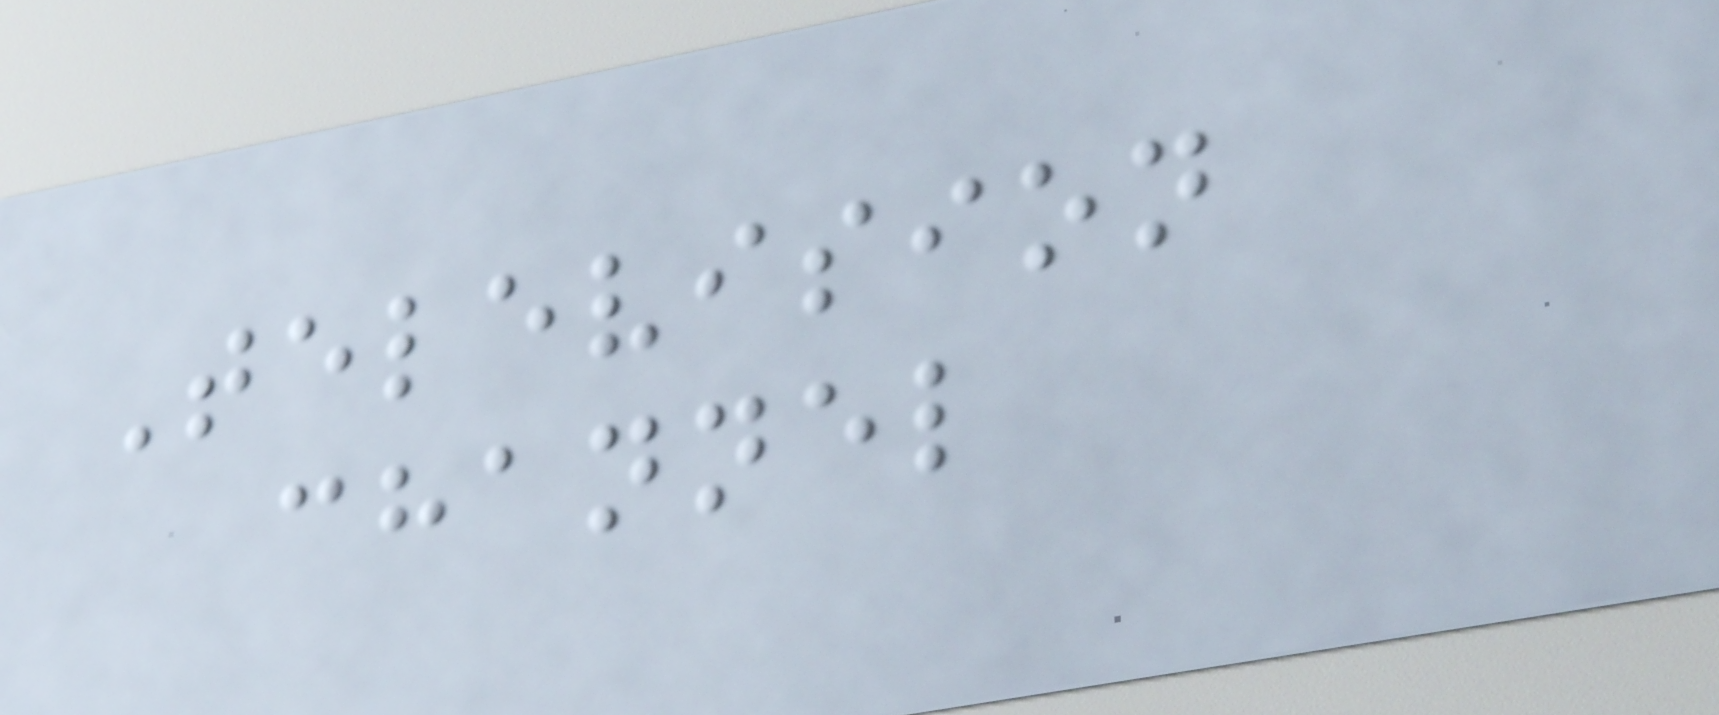Television
channel
